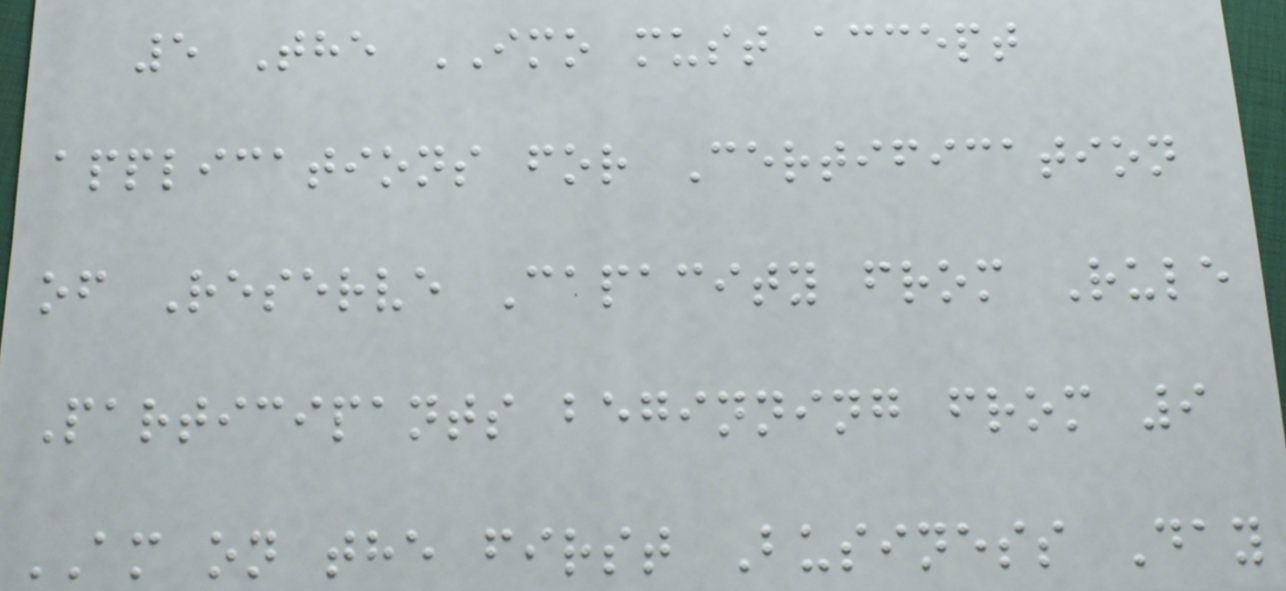5 The IMO must accept
applications for Certification
of Reserve Capacity from Rule
Participants beginning from 9
AM on the first Business Day
